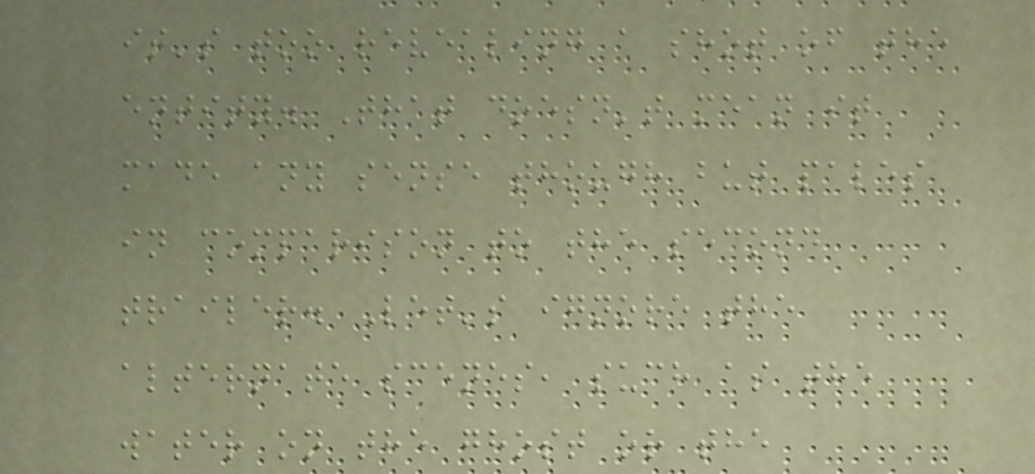it's too revealing a shot of the
entity. That doesn't mean it
made any sense though but pales
in comparison to the second
trailer. Let's ignore the
alternate scenes, such as the
water on the ghost or the
